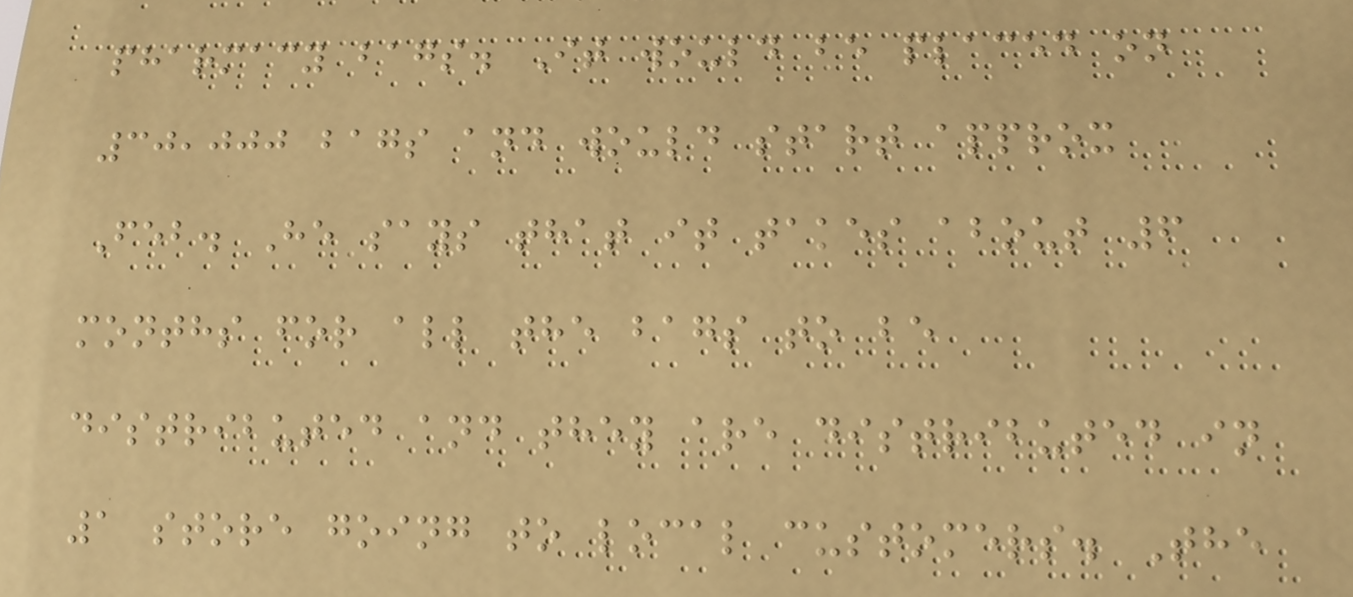pharmacy bags. It would be placed on
30,000 bags and would start approx
Feb. He says that it takes about 6
months for all the bags to be
distributed and they are distributed in
1 store going to local customers. The
